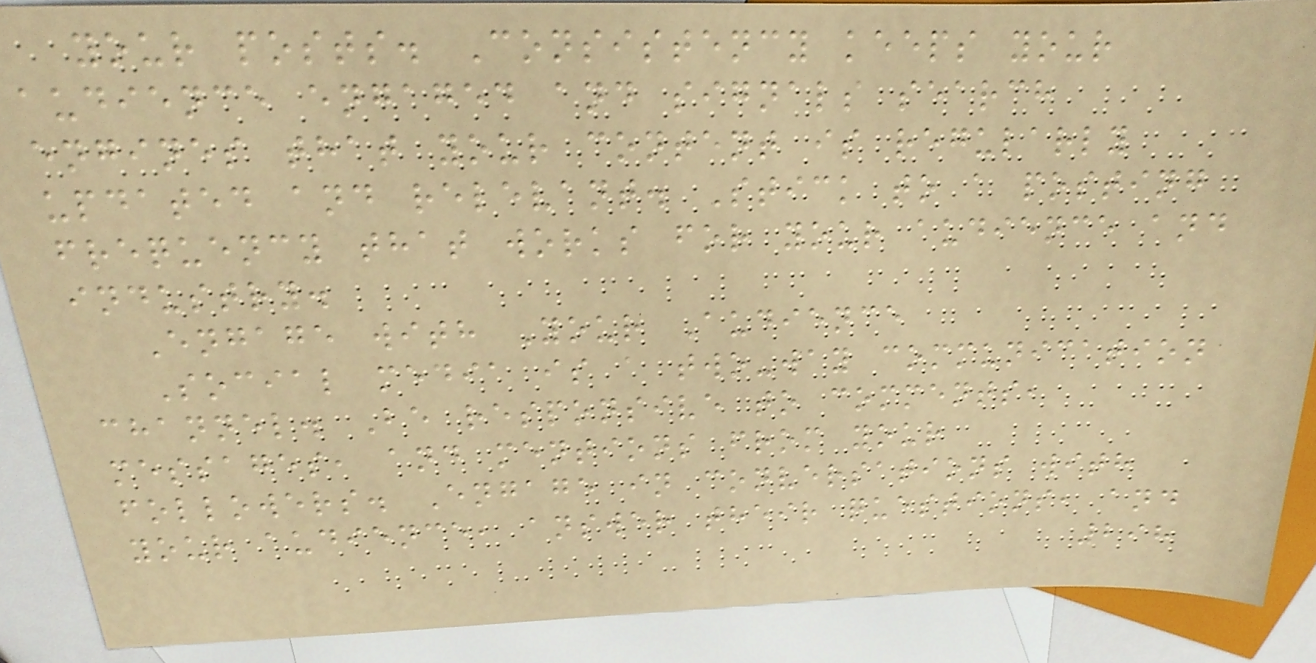your posts. Consistency keeps your
audience engaged and signals search
engines that your content is regularly
updated and relevant. Stick to a posting
frequency that works for your audience and
industry.
Engage with Your Audience
Social media is a two-way communication
channel. Be responsive to comments,
messages, and mentions from your
followers. Engage in conversations with
your audience, answer their questions, and
298
